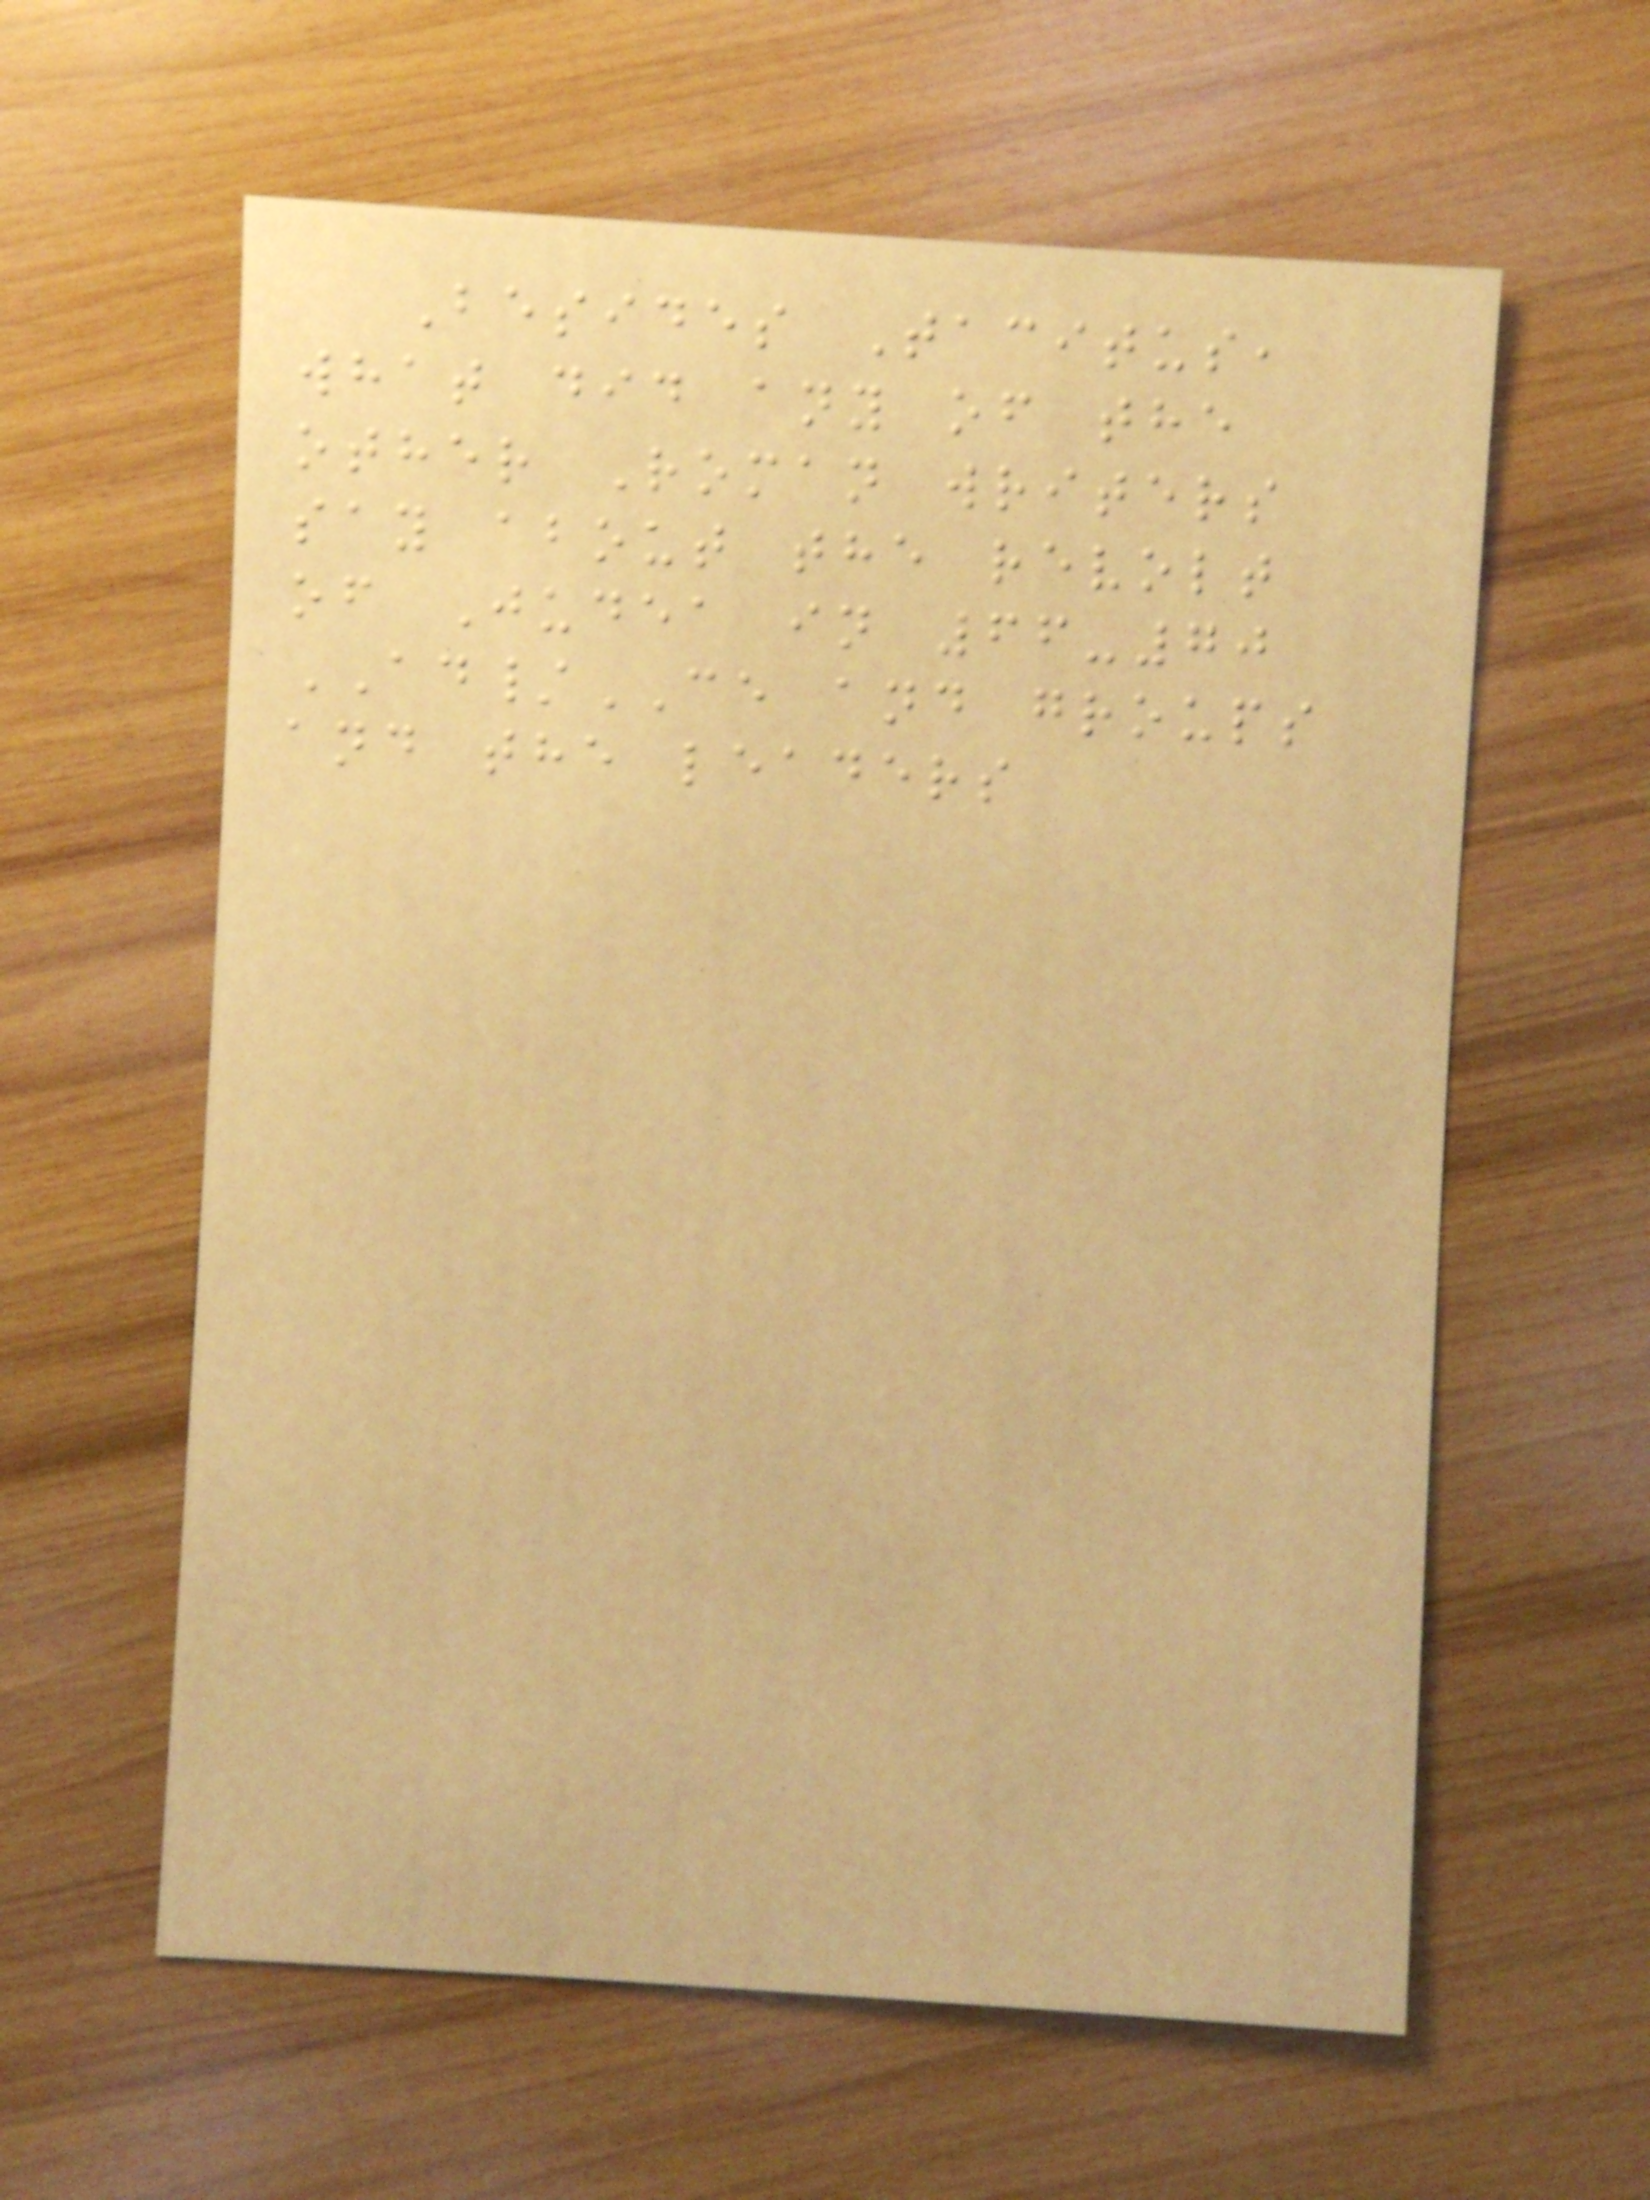Besides Tacitus,
what did any of the
other Roman writers
say about the revolt
of Judea in 66-70
AD/CE and groups
and the leaders
